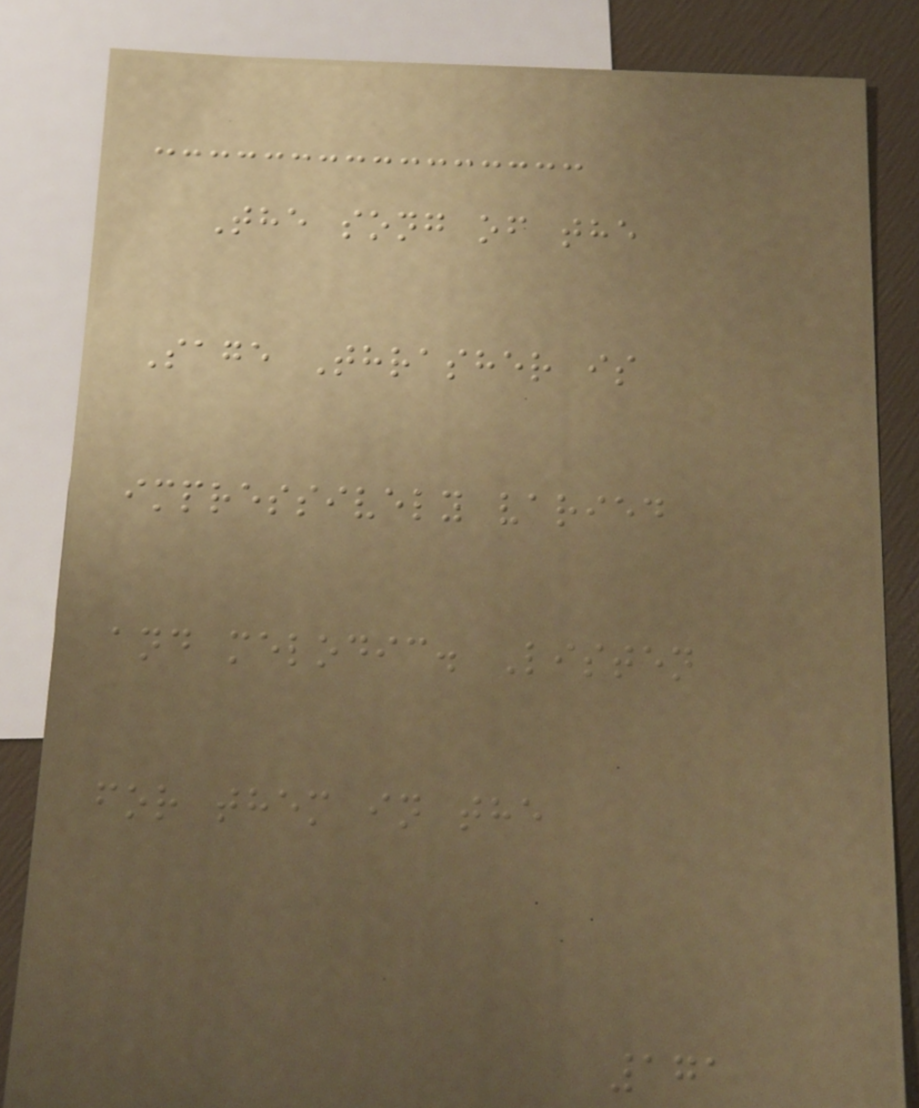The song of the
Sage Thrasher is
impressively varied
and melodic. Listen
for them in the
171
